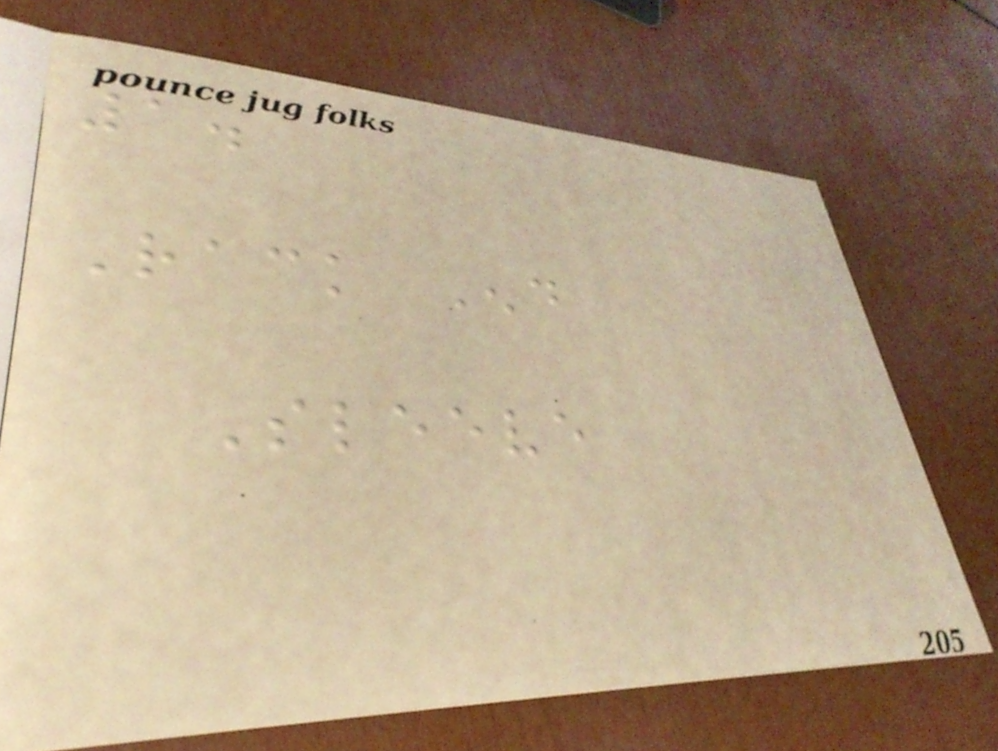1.
Rack End
Sleeve
